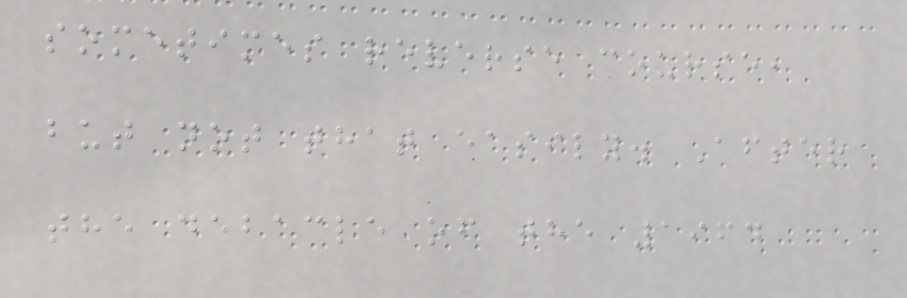sometimes reverse course,
but not that easily. After
the debacle of the 1964
